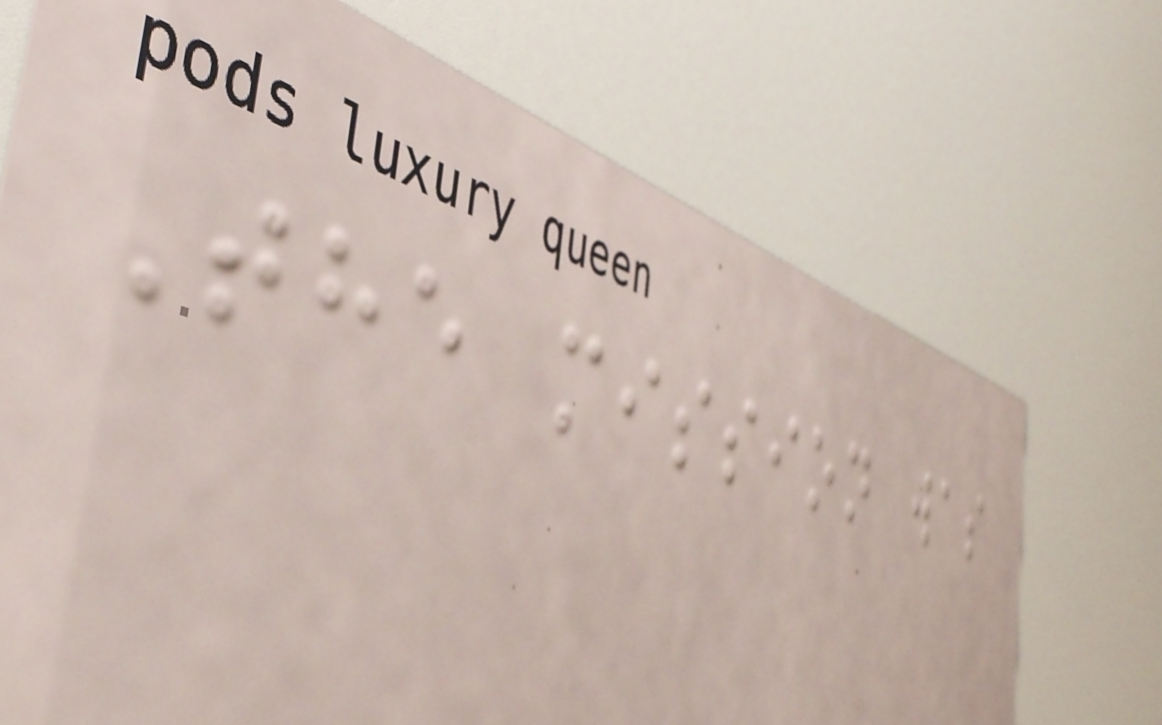The mission was
